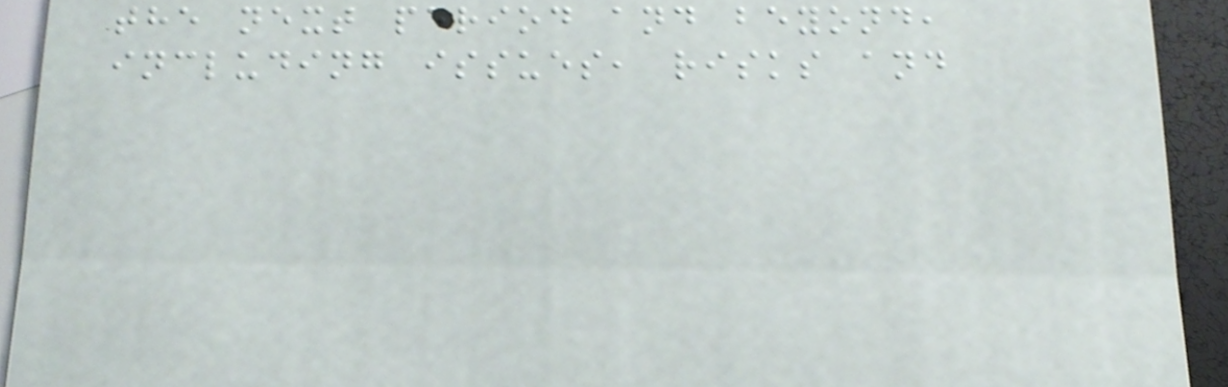the next period and beyond,
including issues, risks and
